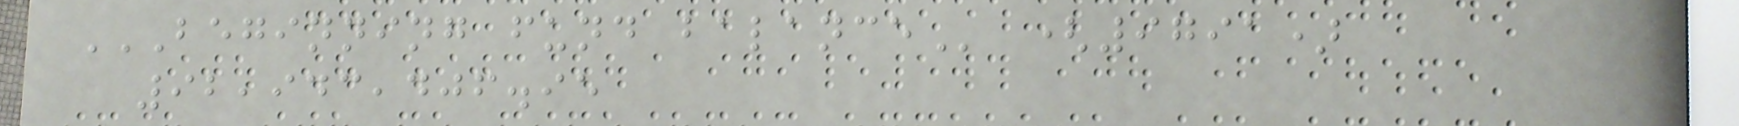BEGINNING FUND BALANCE (9791)
92,943,406.95
